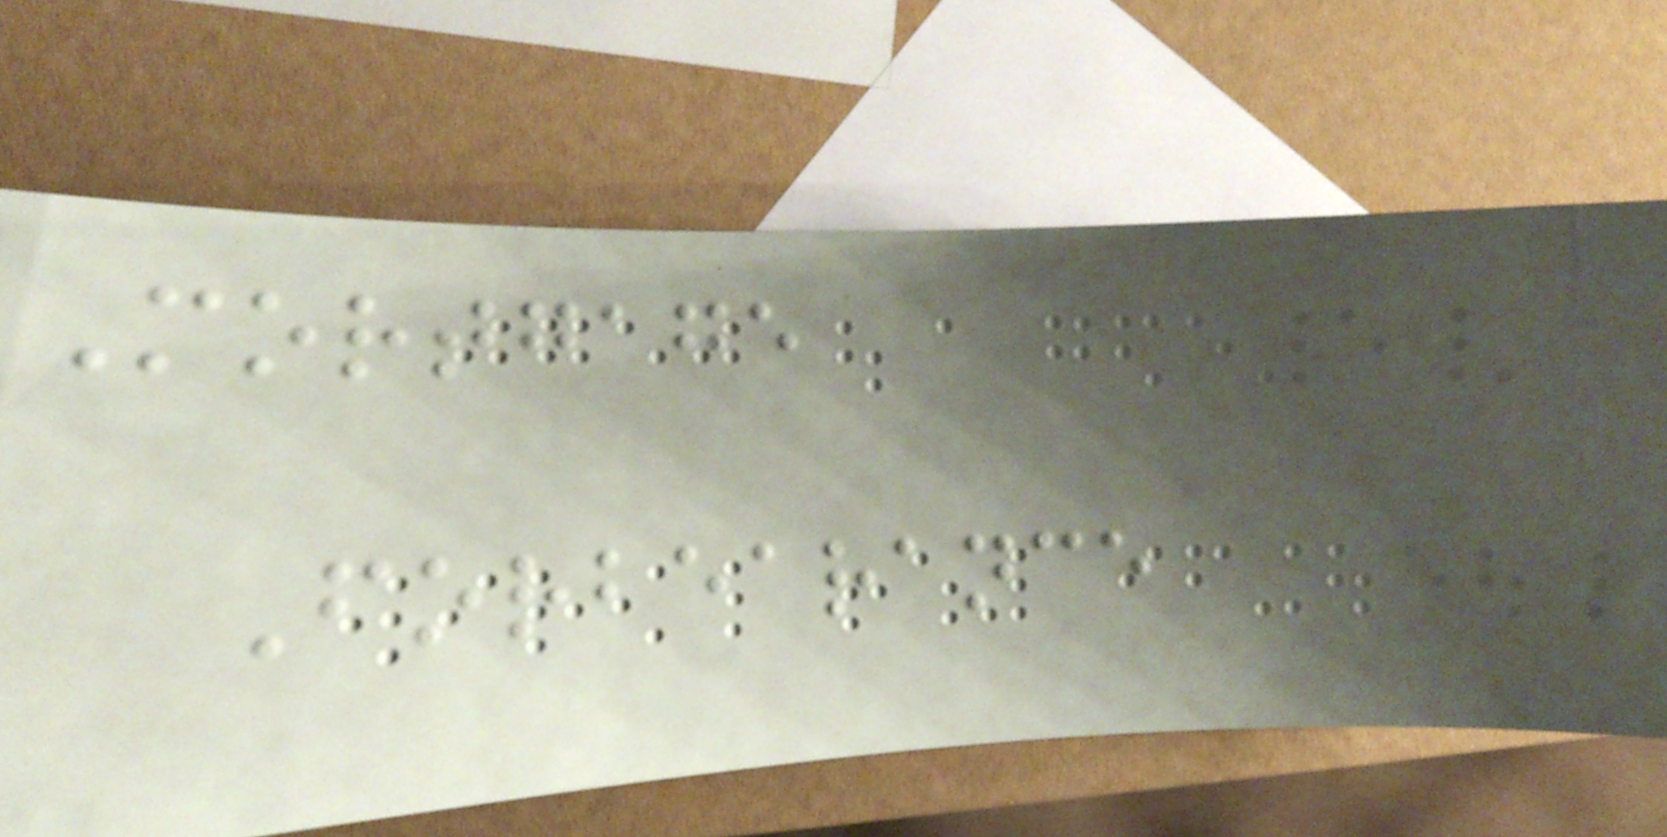Mortgage
Forbearance
